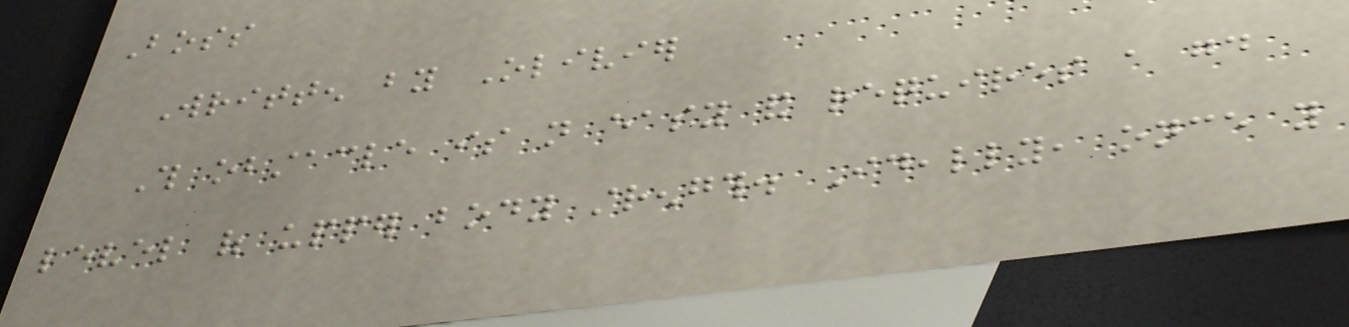Boss
Written by Olivier
This obstacle is not easy and requires a good
level of upper body strength. Ideally, once you
